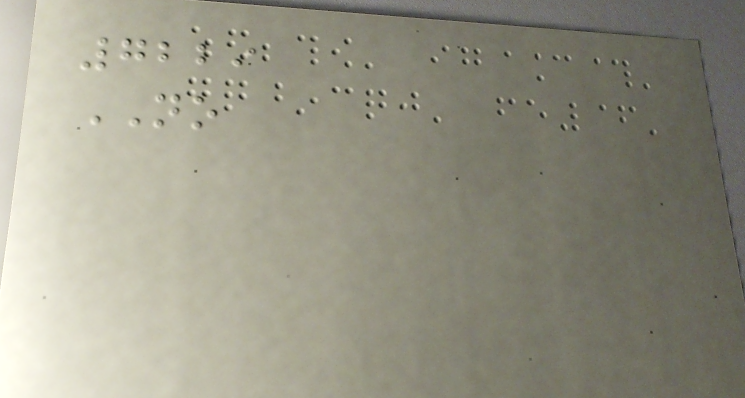7229
NO
